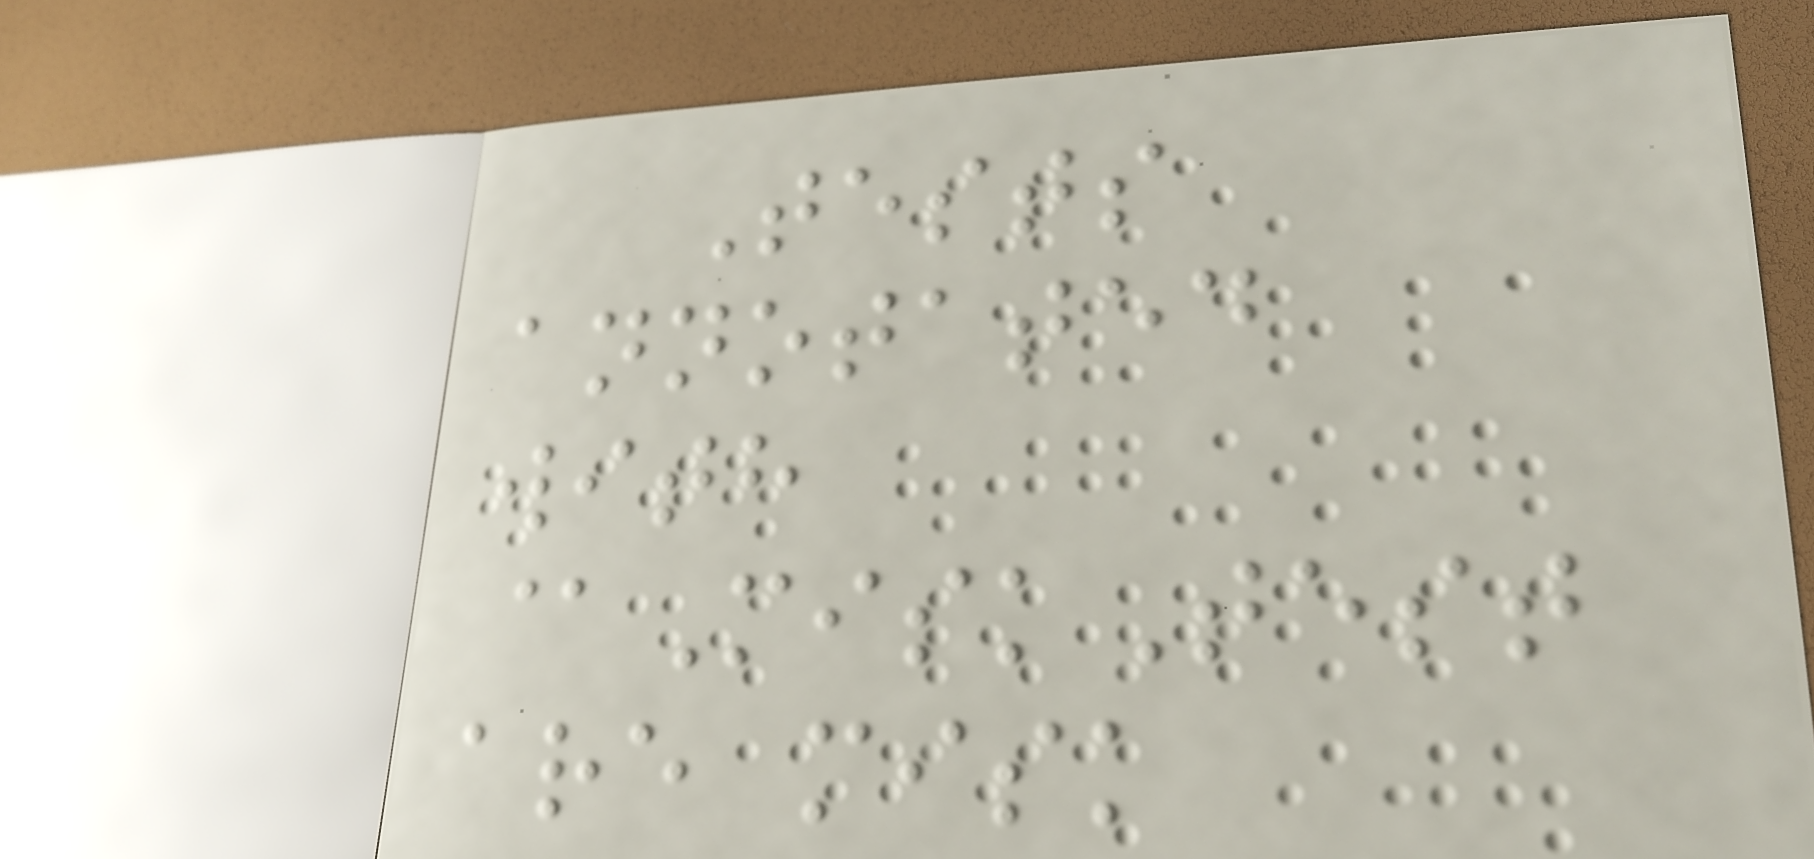Tests
annotated
with
@MiskTest
are misk
